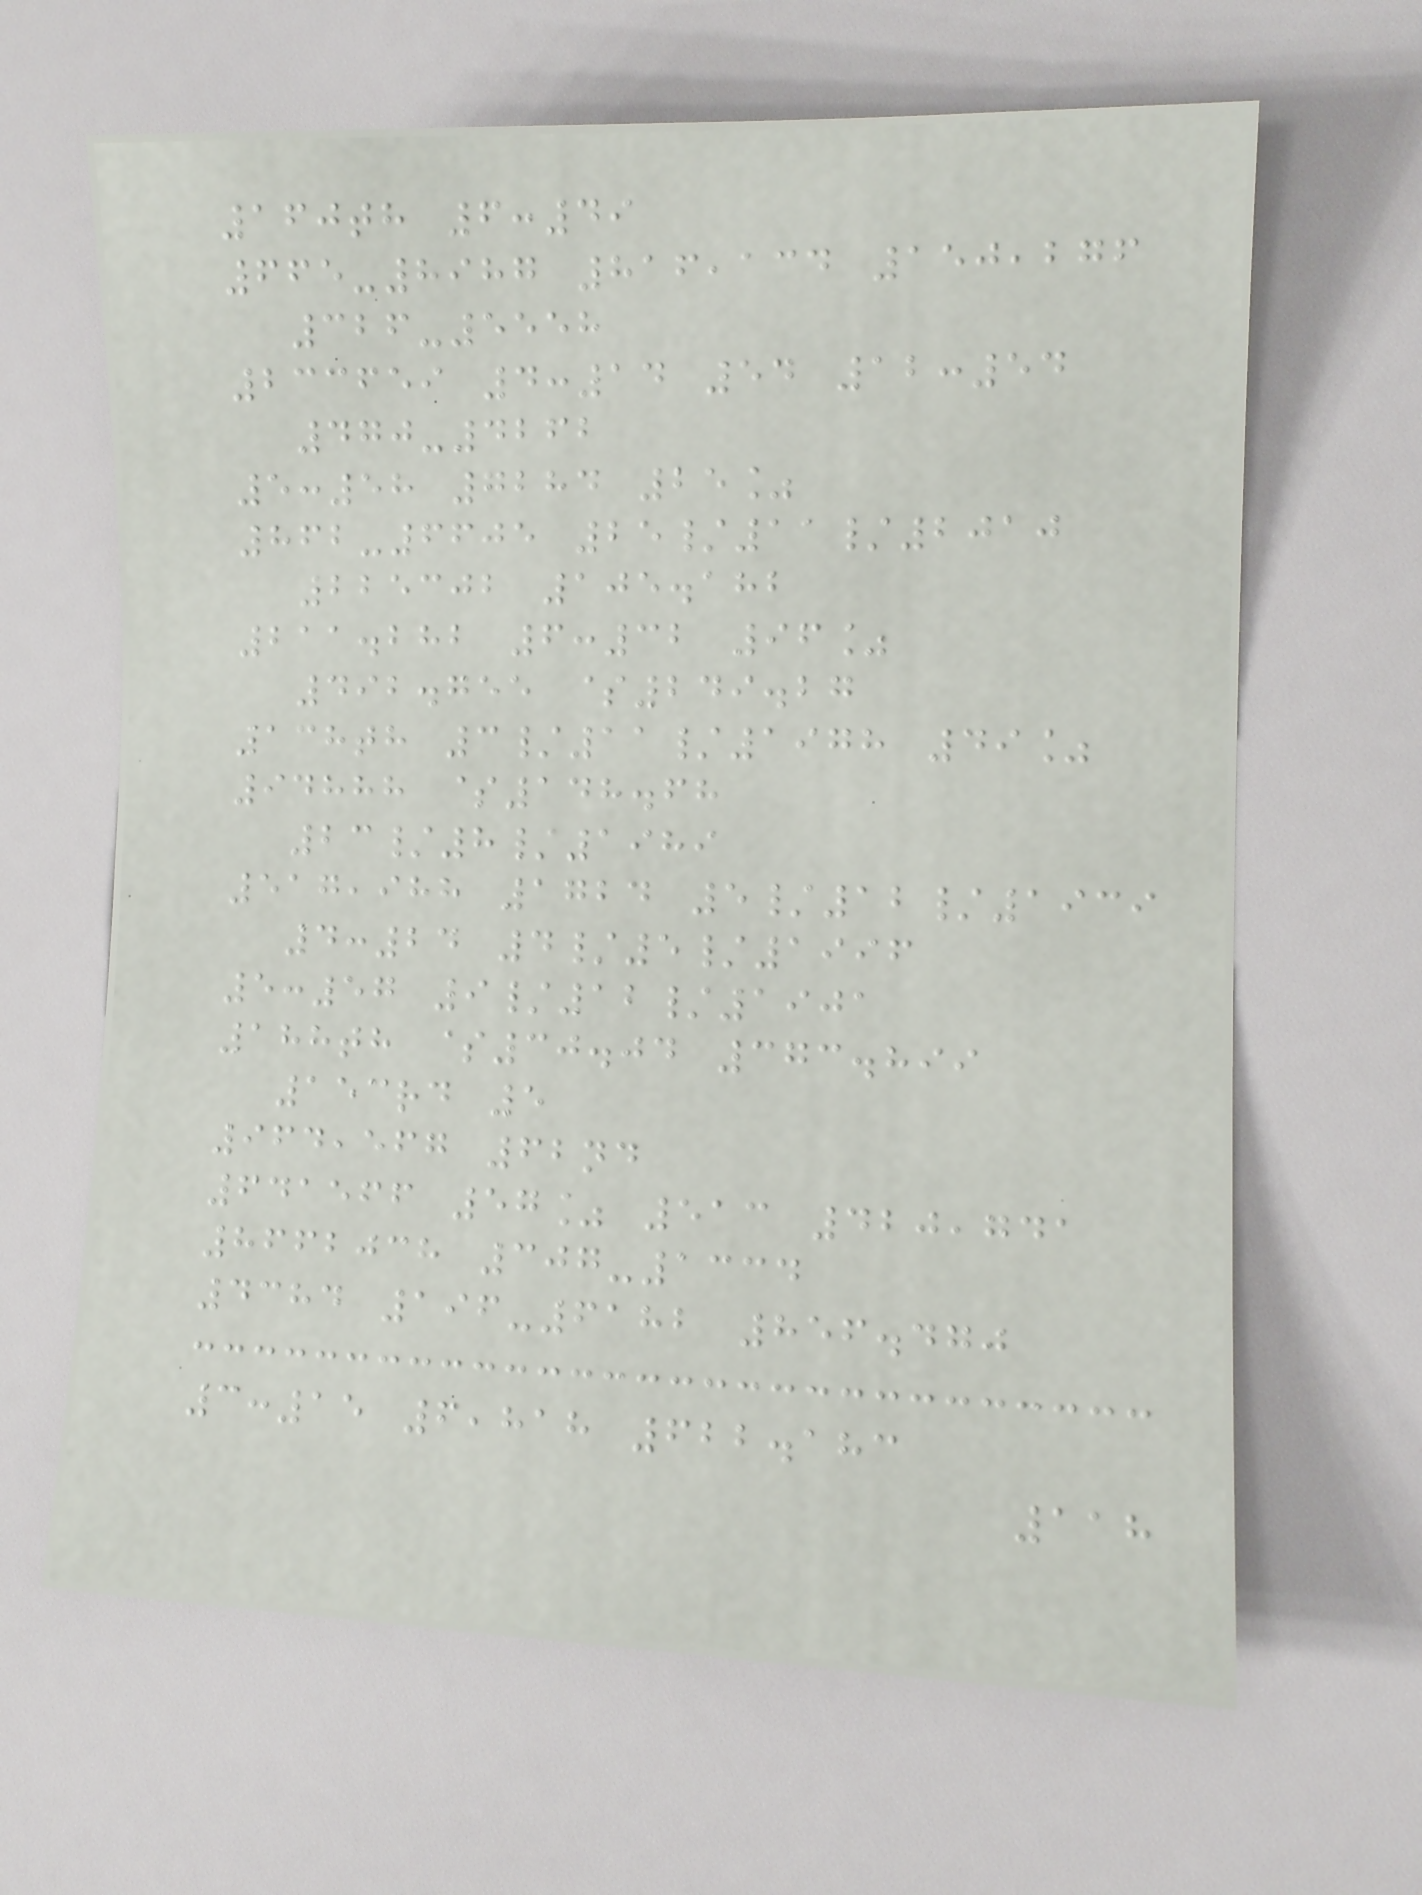160th 6:49
665-8987 816,134 150,276
326-5558
233659 4:14 54 12:54
470-4262
5:58 7284 25%
862-6605 25/11/2010
225302 105.182
211.282 6:32 96%
492.755 $249.27
138th 3/11/1978 49%
94888 $148.68
23/8/1989
517,988 1724 5/12/1939
4:24 4/5/1996
5:57 9/12/1901
188th $30.04 373.899
153rd 5
964,567 62nd
641566 57% 513 420,741
8662038 307-1334
4384 196-6182 856.470
3:15 6,818 622.183
118
